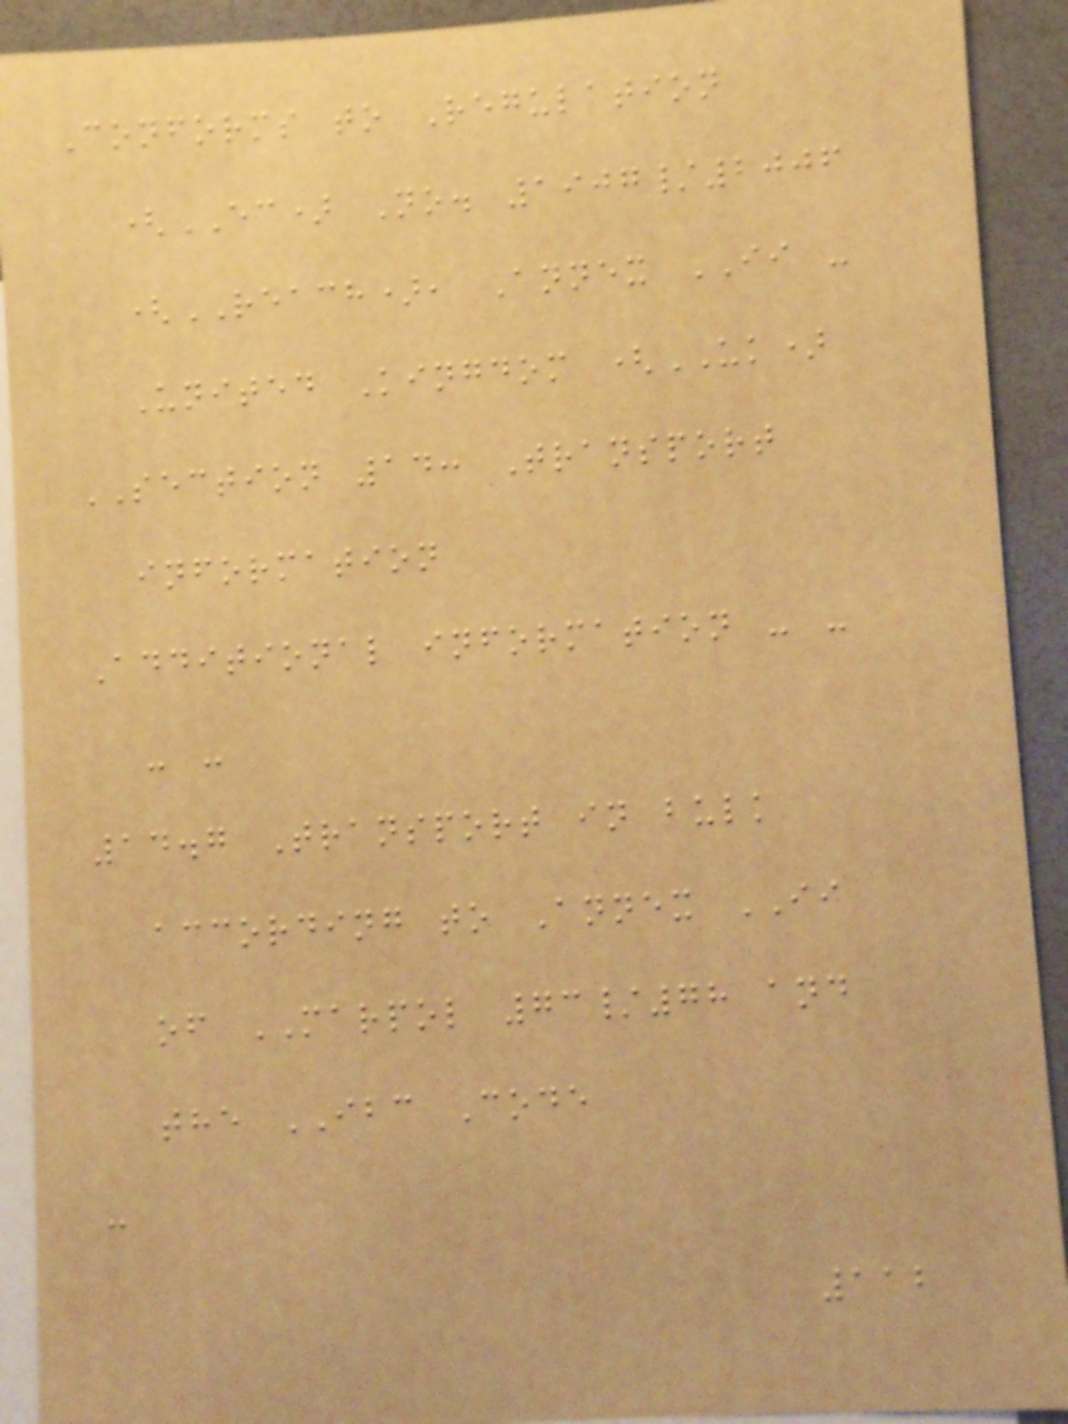Conforms to Regulation
(EC) No. 1907/2006
(REACH), Annex II -
United Kingdom (UK)
SECTION 14: Transport
information
Additional information - -
- -
14.7 Transport in bulk
according to Annex II
of MARPOL 73/78 and
the IBC Code
:
112
